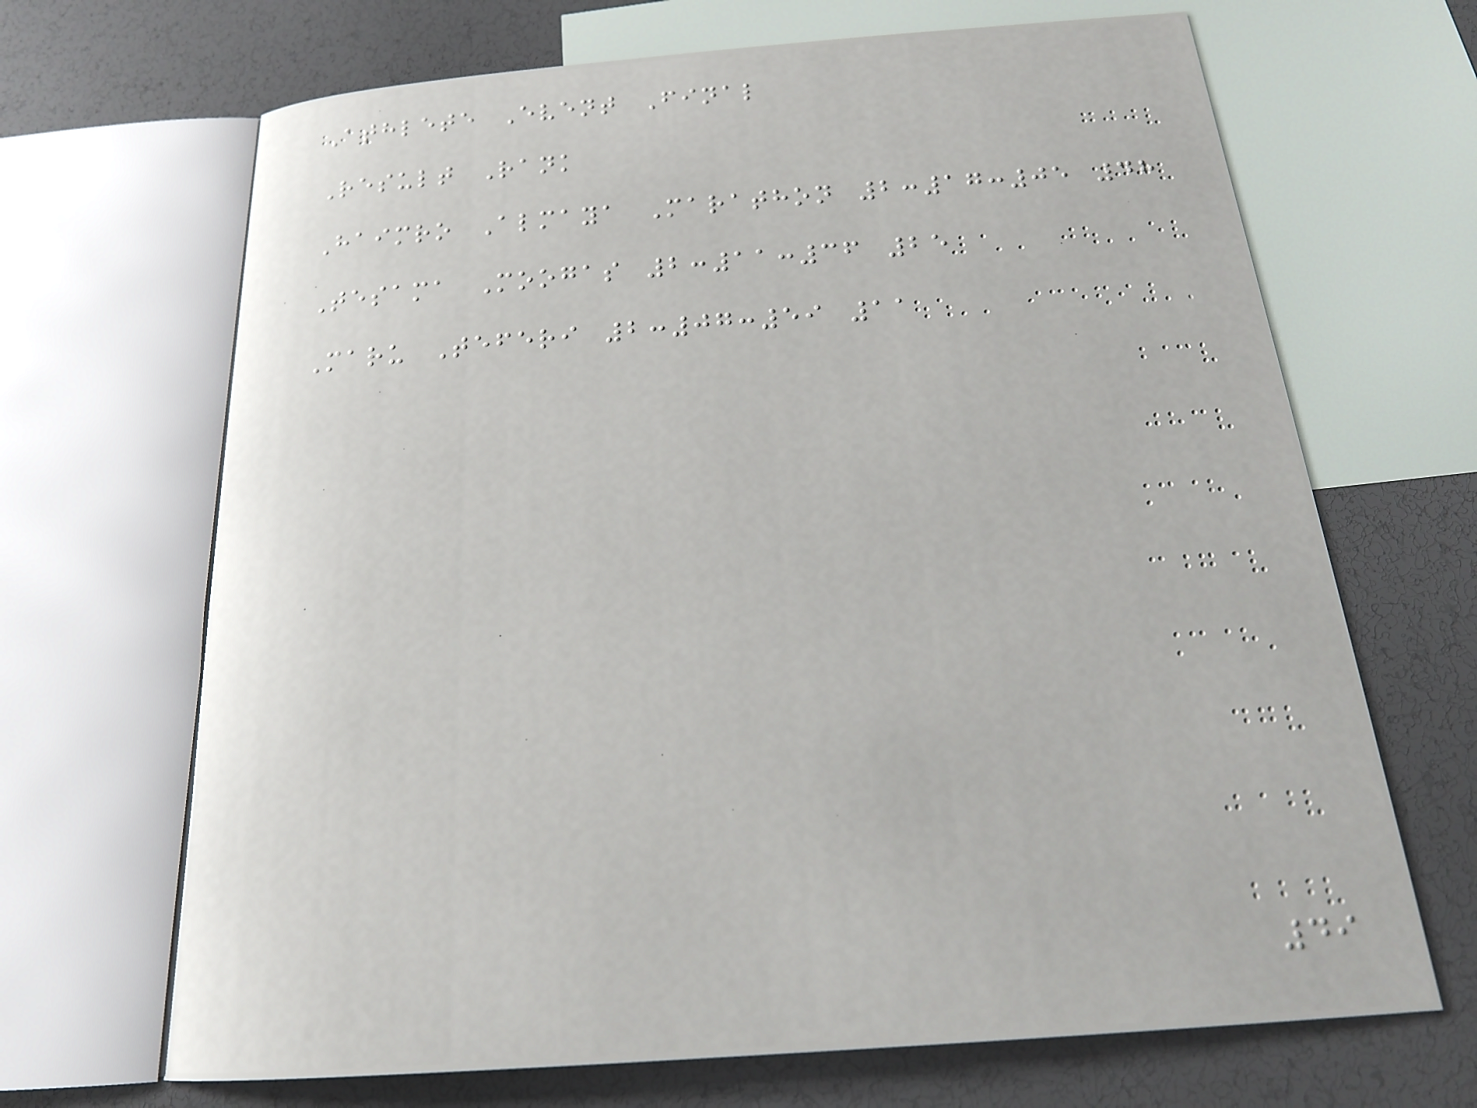Athlete Event Final
Result Rank
Haimro Almaya Marathon 2:17:05 48
Tesama Moogas 2:11:36 25
Maru Teferi 2:07:59 11
49
